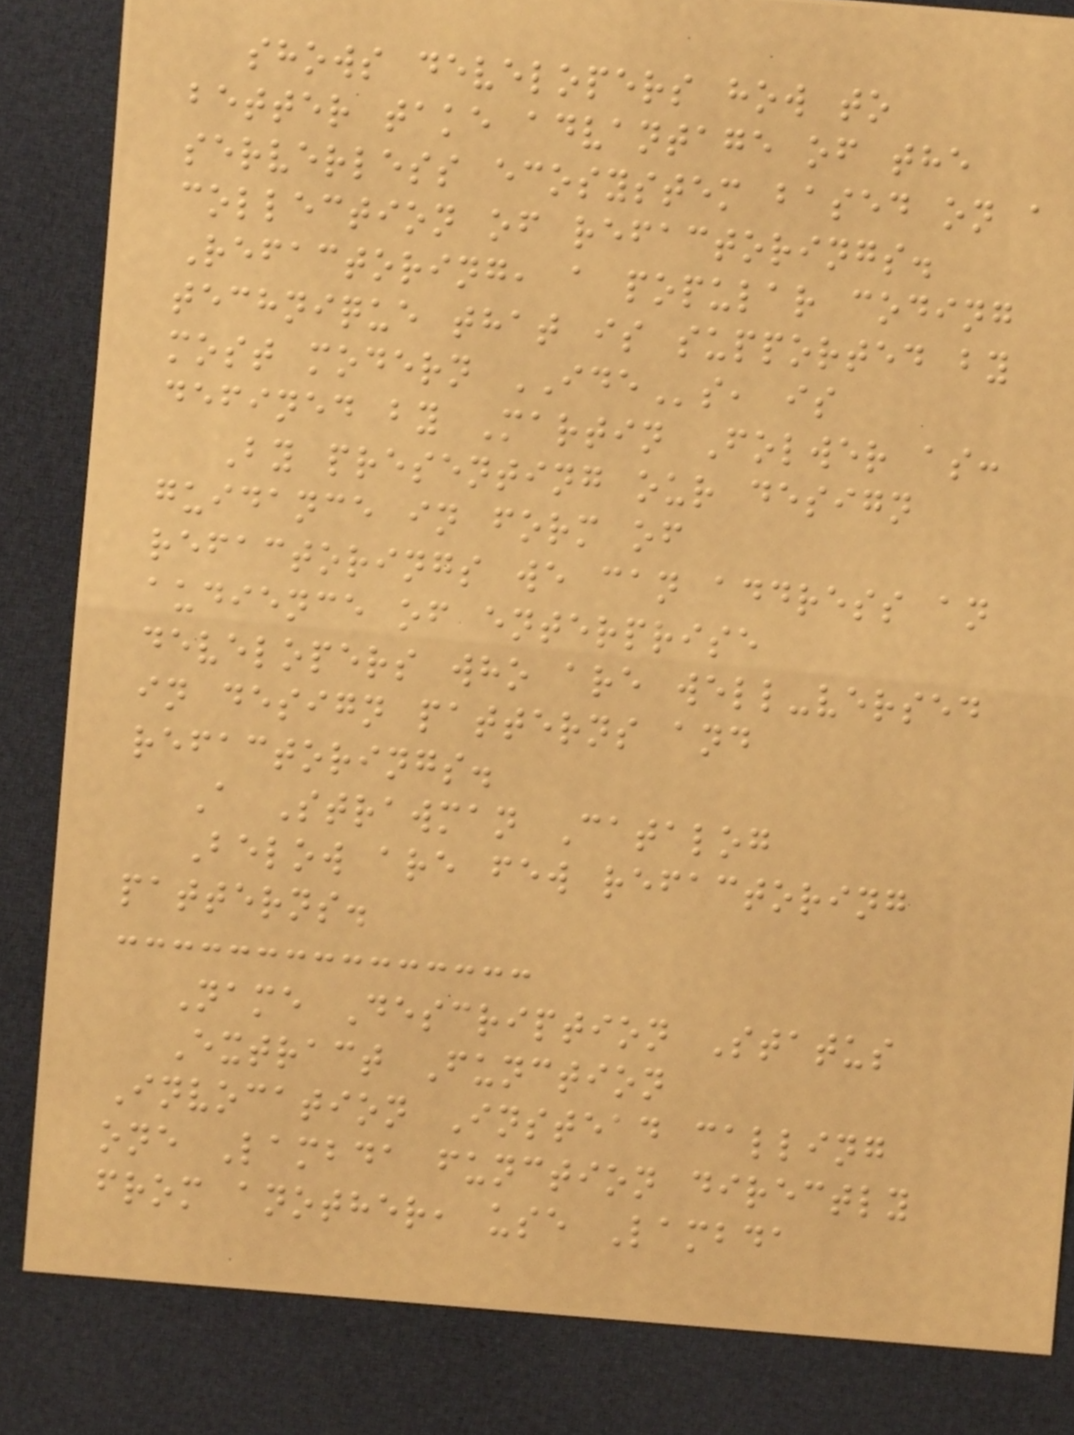shows developers how to
better take advantage of the
serverless ecosystem based on a
collection of refactorings.
Refactoring, a popular coding
technique that is supported by
most modern IDEs, is
defined by Martin Folwer as:
By presenting our design
guidance in form of
refactorings we can address an
audience of enterprise
developers who are well-versed
in design patterns and
refactorings.
A Strawman Catalog
Below are few refactoring
patterns.
Name Description Status
Extract Function
Invocation Instead calling
one Lambda function directly
from another, use Lambda
